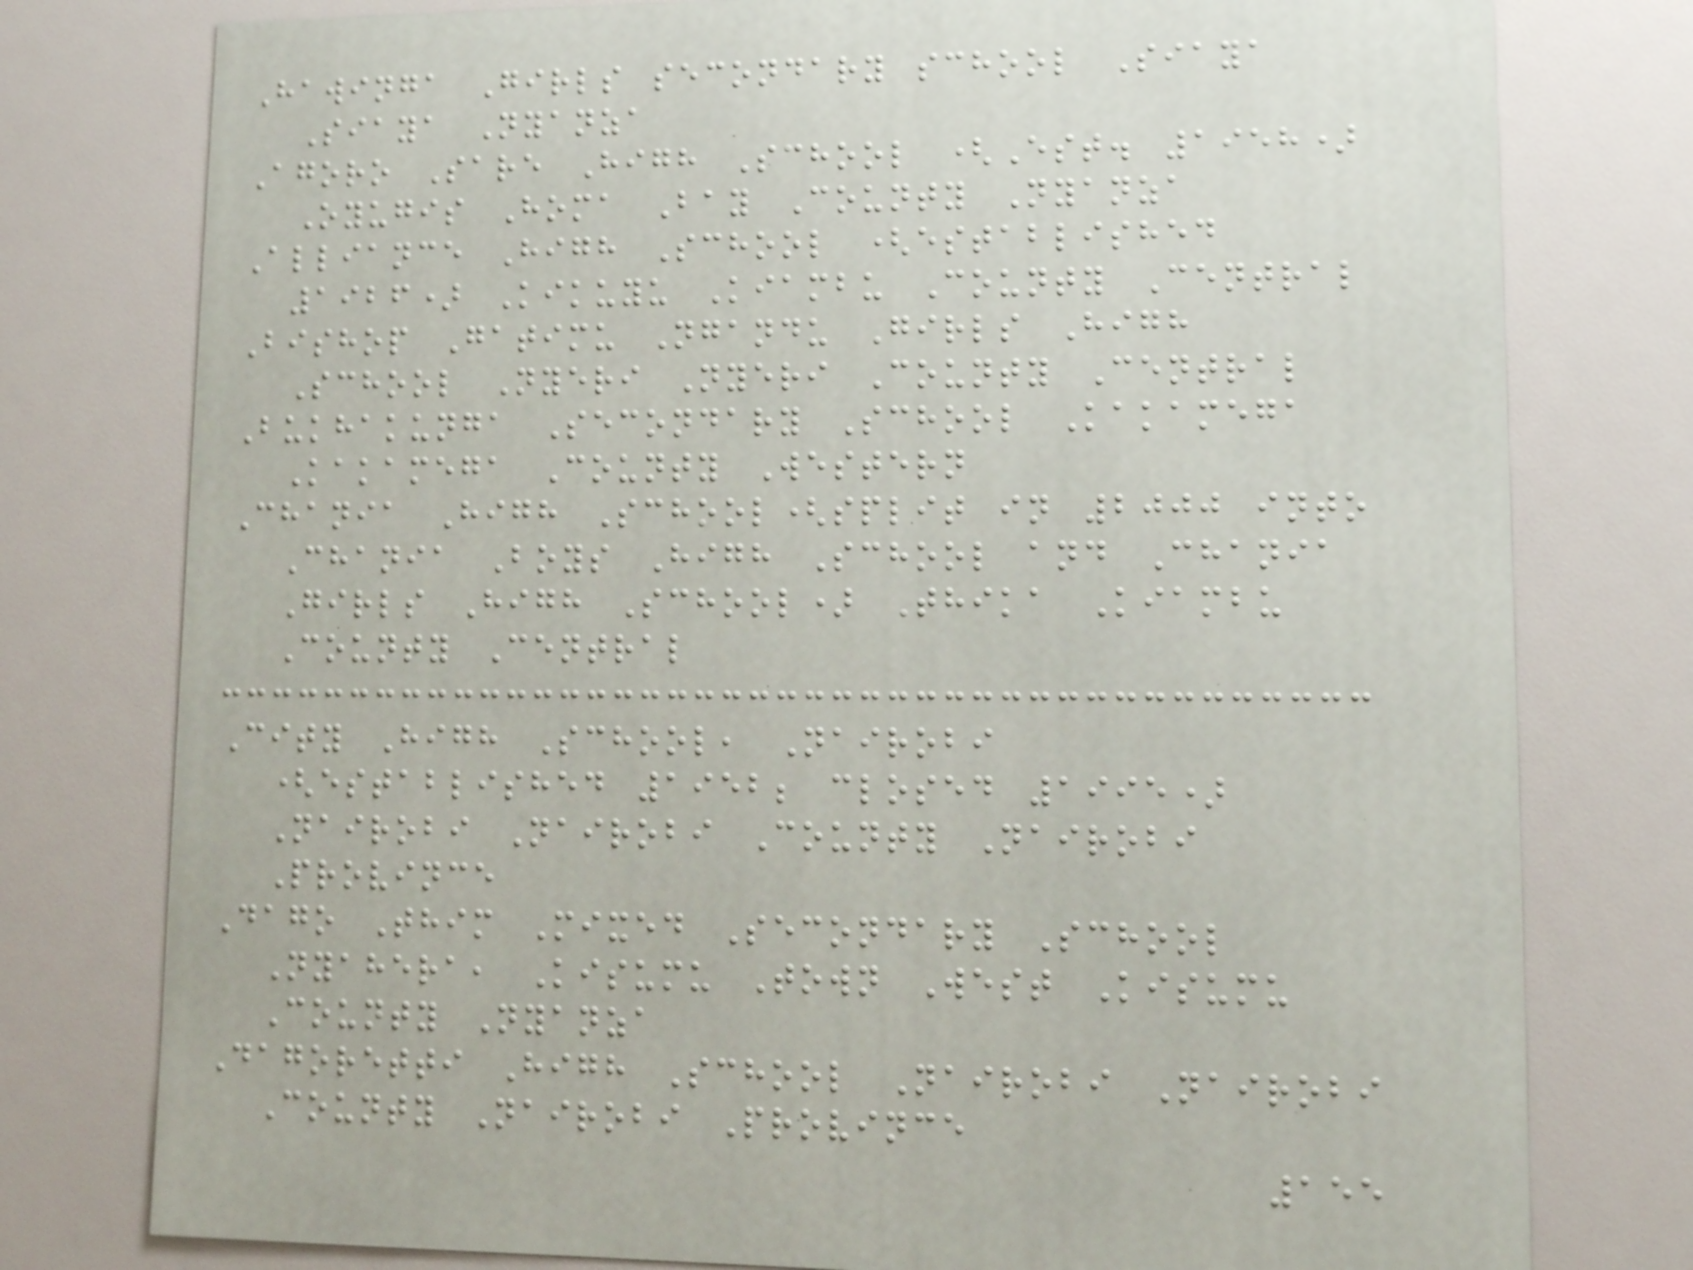Hawinga Girls secondary school Siaya
Siaya Nyanza
Agoro Sare High School (Est. 1958)
Oyugis Homa Bay County Nyanza
Alliance High School (established
1926) Kikuyu Kiambu County Central
Bishop Gatimu Ngandu Girls High
School Nyeri Nyeri County Central
Bukhakunga Secondary School Kakamega
Kakamega County Western
Chania High School(split in 2000 into
Chania Boys High School and Chania
Girls High School) Thika Kiambu
County Central
City High School, Nairobi
(established 1952; closed 1995)
Nairobi Nairobi County Nairobi
Province
Dago Thim Mixed Secondary School
Nyahera, Kisumu Town West Kisumu
County Nyanza
Dagoretti High School Nairobi Nairobi
County Nairobi Province
155
